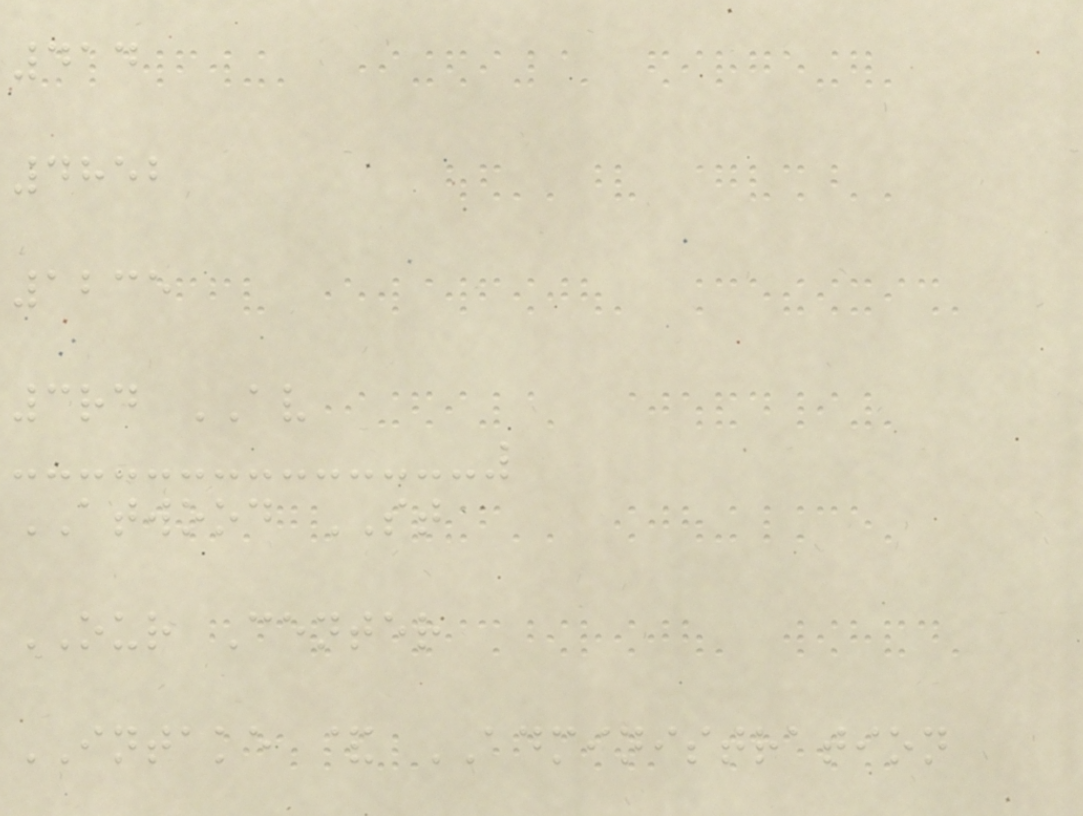414
4852
1235
3rd AV
ATWOOD ST
OUR Center
INTAKE & ADMINISTRATION
